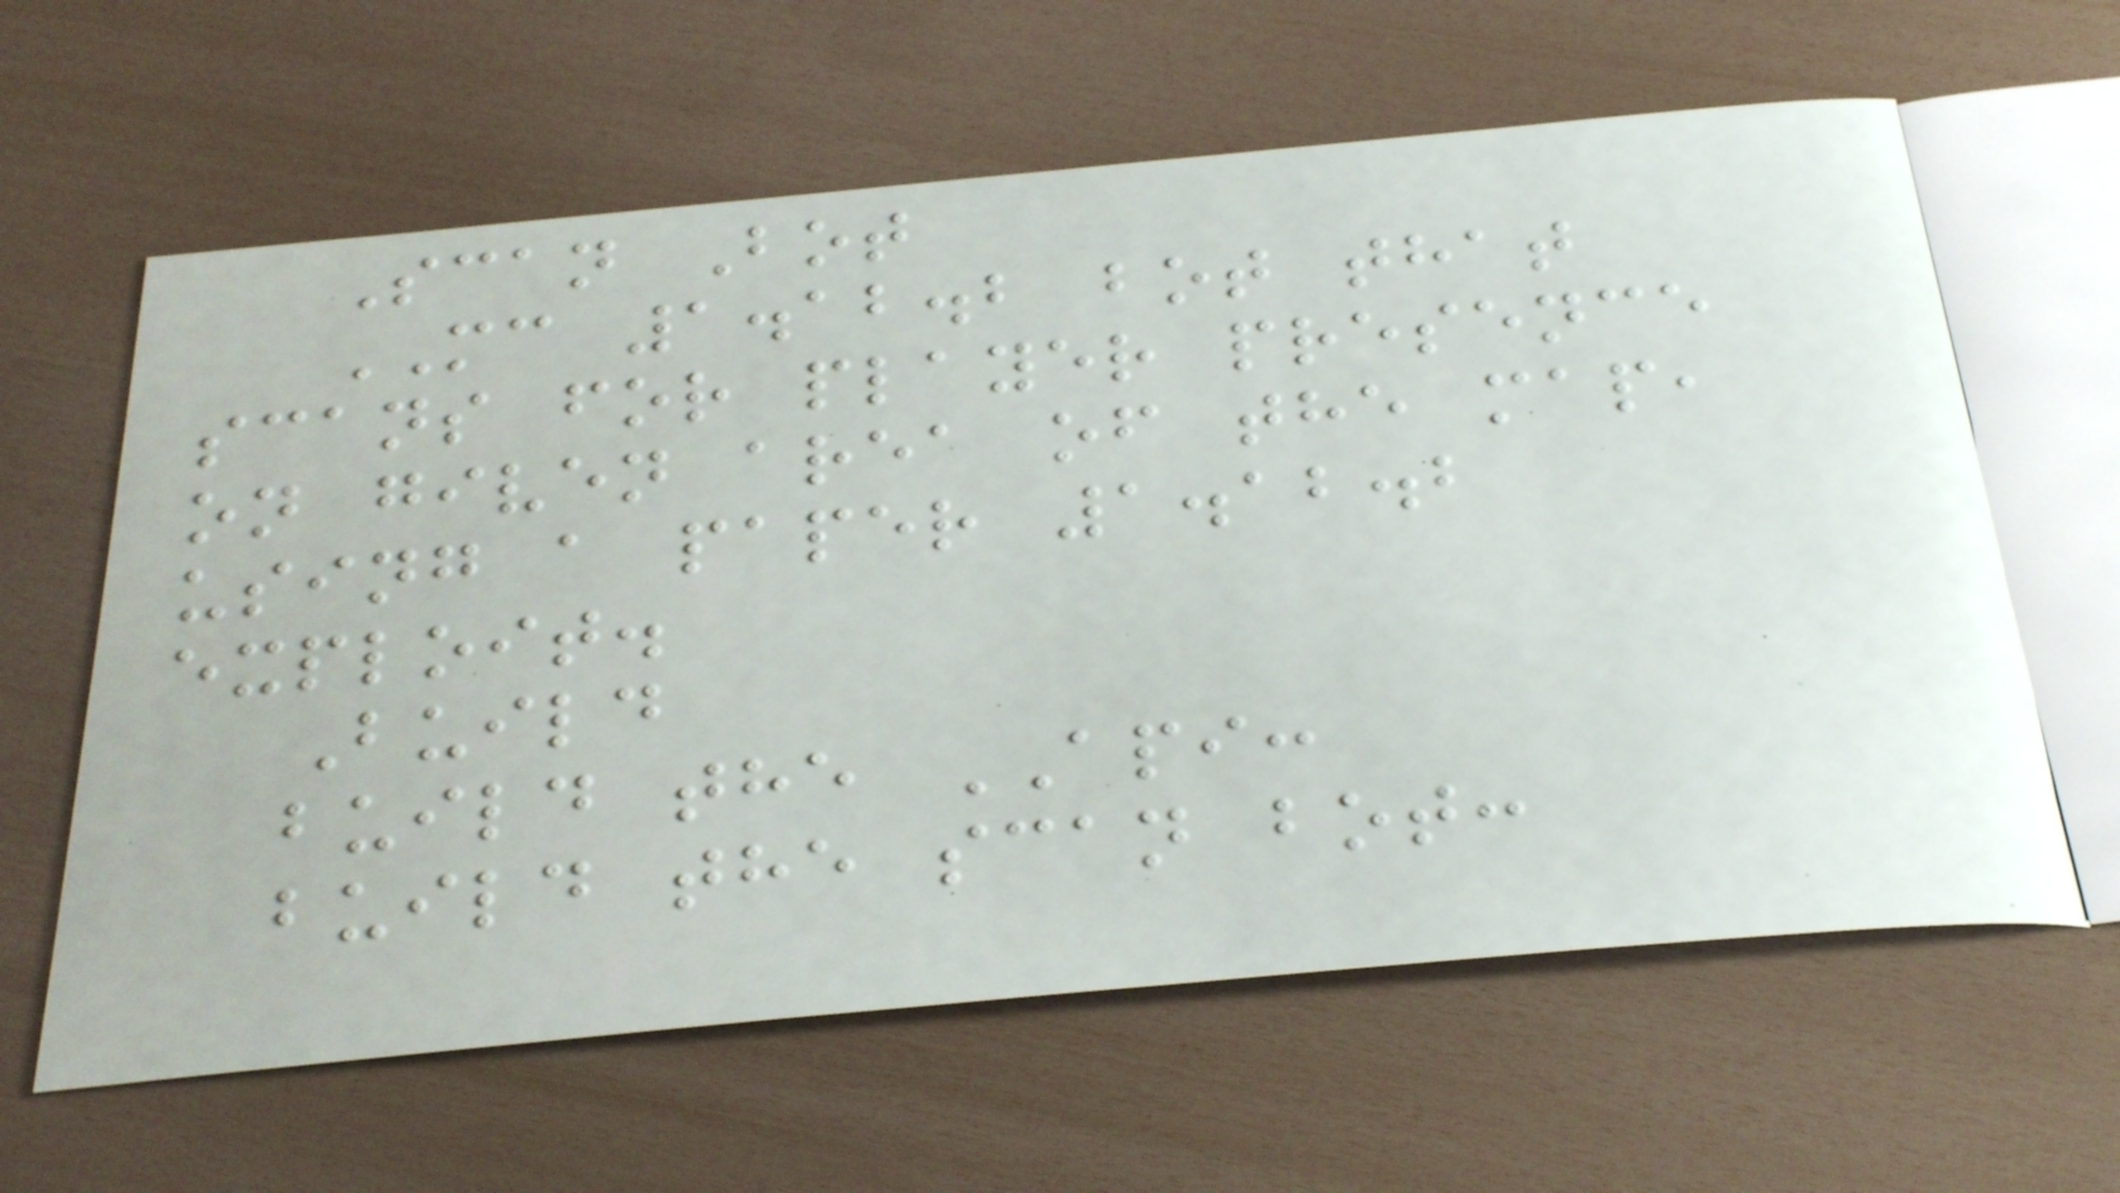Scan Bot
MC 1.12.2 bot that
scans for player presence
on given area of the map,
using a paper 1.12.2
exploit.
Build
build the API:
build the scan bot:
